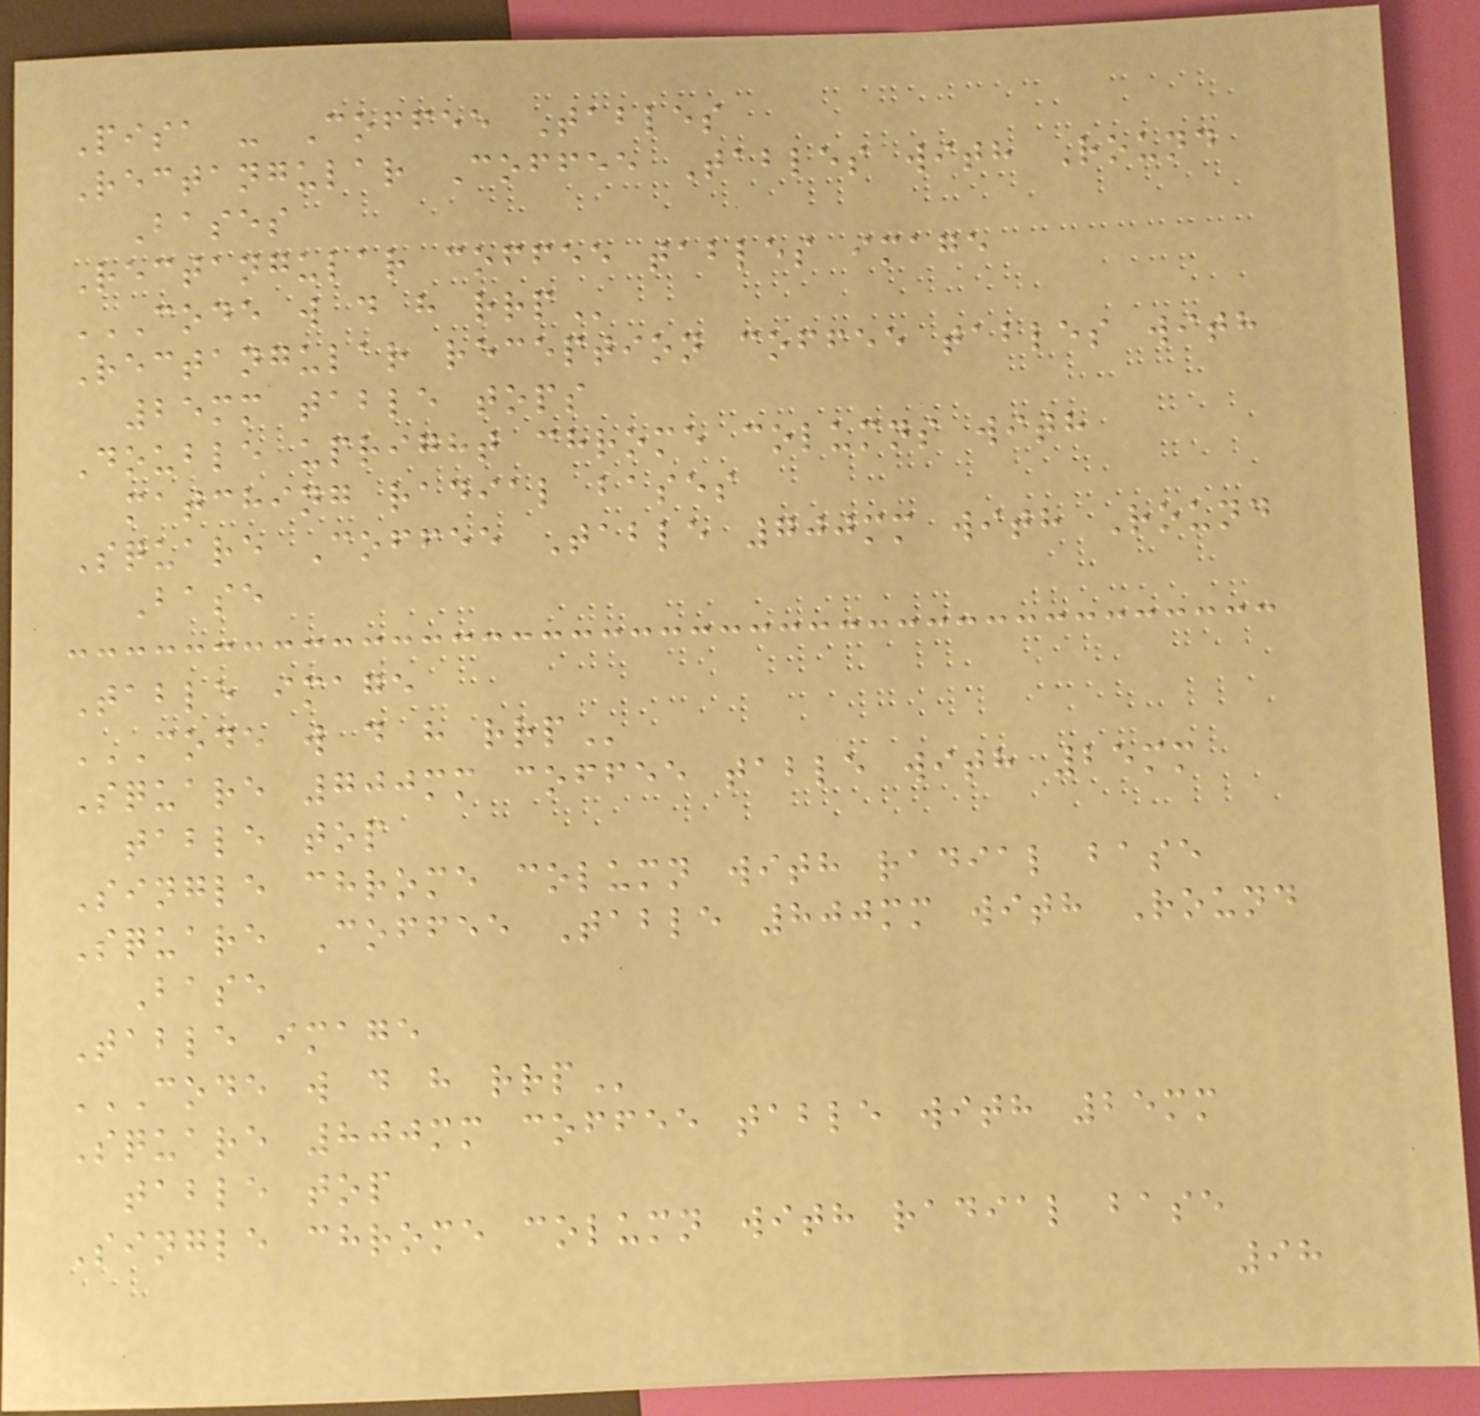Pisa - Coffee Tables
Rectangular Coffee Tables with Round
Bases
Rectangular coffee tables image
CODE W D H RRP
Rectangular reception coffee tables with
25mm table tops
Double upright chrome columns with
matching radial bases
Square Coffee Table 700mm with Round
Base
Table image
CODE W D H RRP
Square 700mm coffee table with 25mm
table top
Single chrome column with radial base
Square Coffee Table 800mm with Round
Base
Table image
CODE W D H RRP
Square 800mm coffee table with 25mm
table top
Single chrome column with radial base
98
